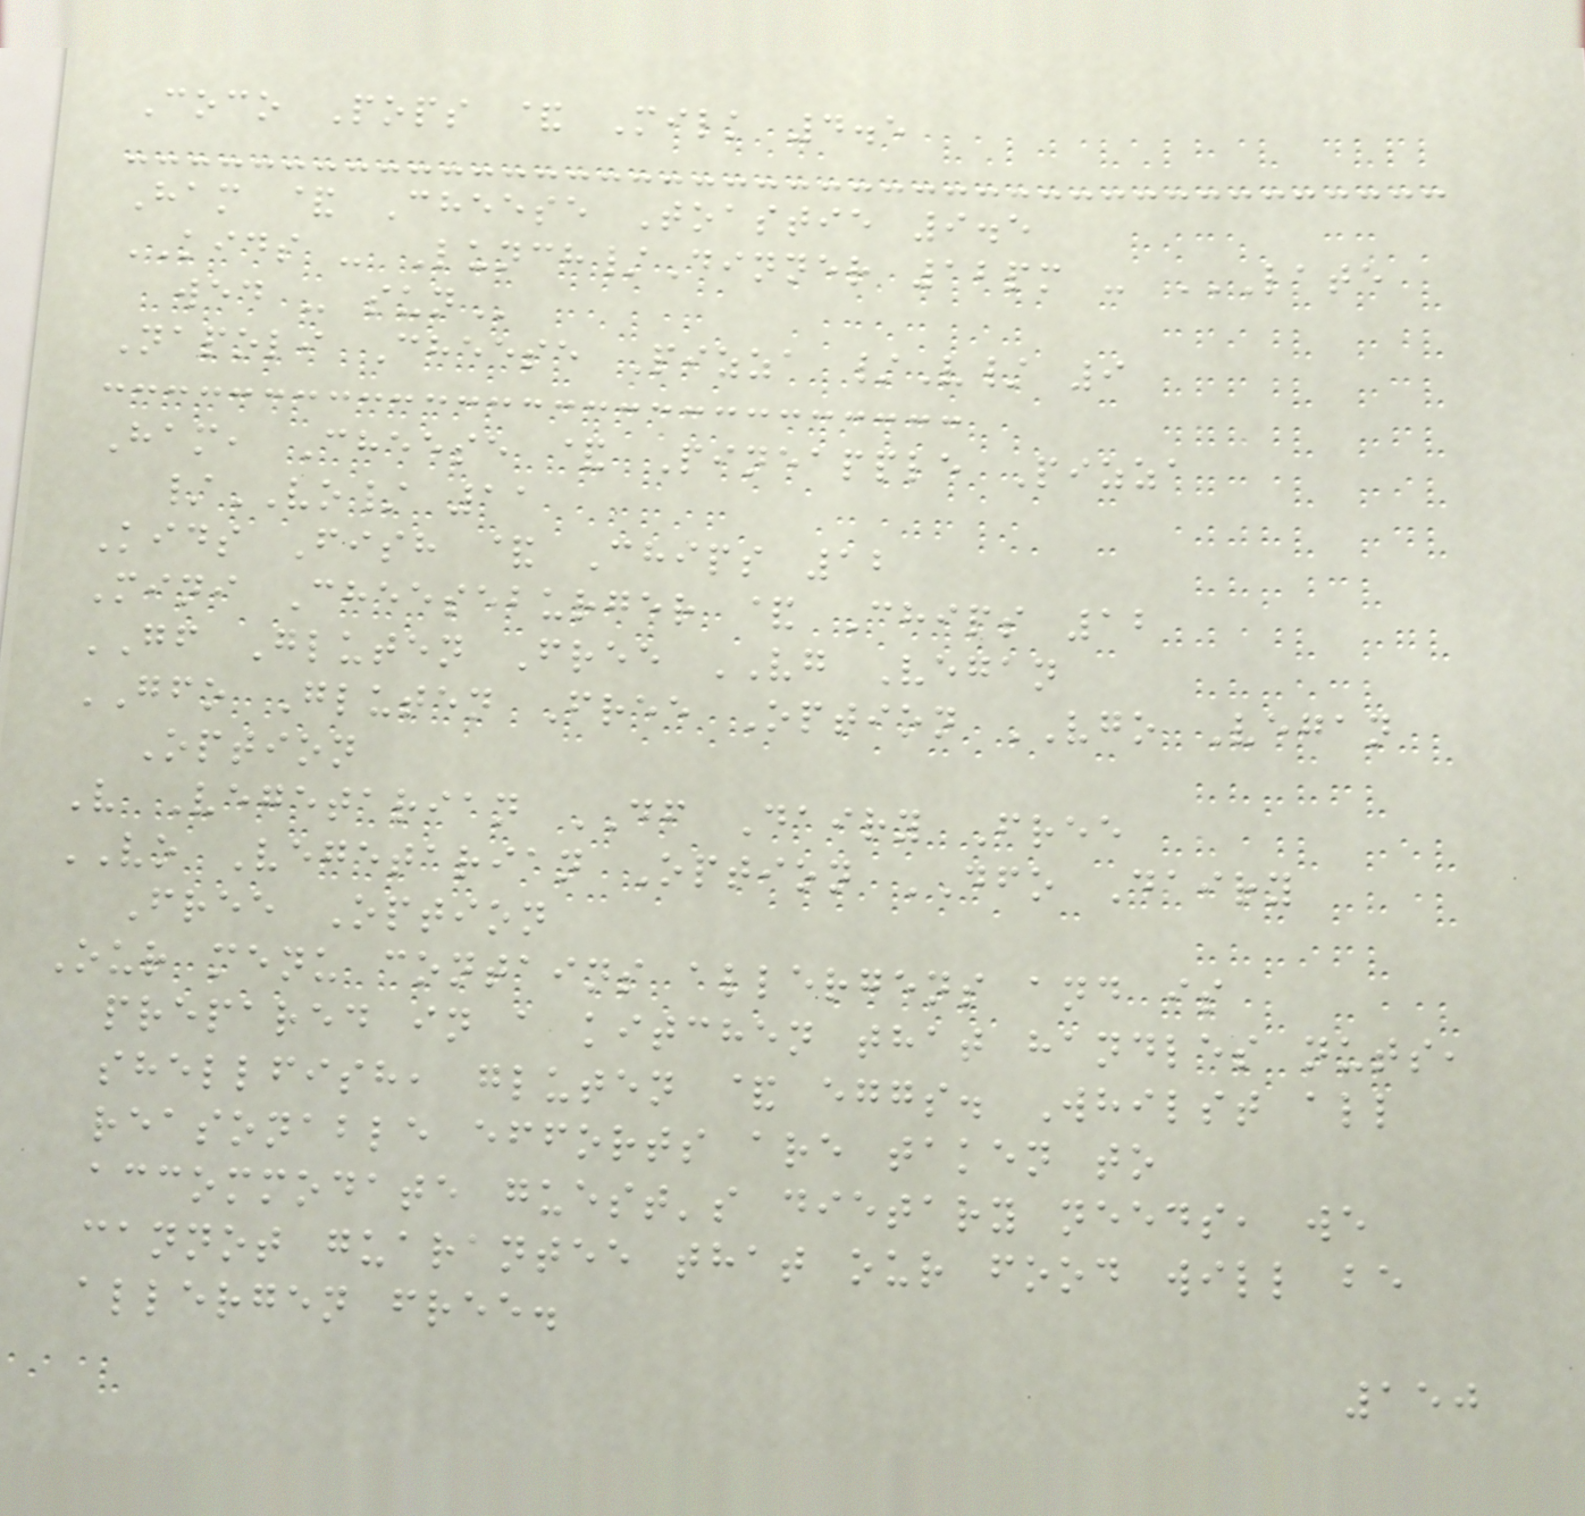Coco Pops & Milk 4.5
Ham & Cheese Toastie 9.5
KIDS - Lunch/Dinner 12pm - LATE
WED - SUN
Napoli Cheese Pizza /V/ 9
Ham, Cheese & Pineapple Pizza
/VO/ 11
Kids Fish & Chips 12
Mini Cheeseburger & Chips 12
GF Gluten Free VG Vegan
GFO Gluten Free Option VGO Vegan
Option
V Vegetarian DF Dairy Free
VO Vegetarian Option DFO Dairy
Free Option
Our menu contains allergens and is
prepared in a kitchen that handles nuts,
shellfish, gluten & eggs. Whilst all
reasonable efforts are taken to
accommodate guest's dietary needs, we
cannot guarantee that our food will be
allergen free.
150
